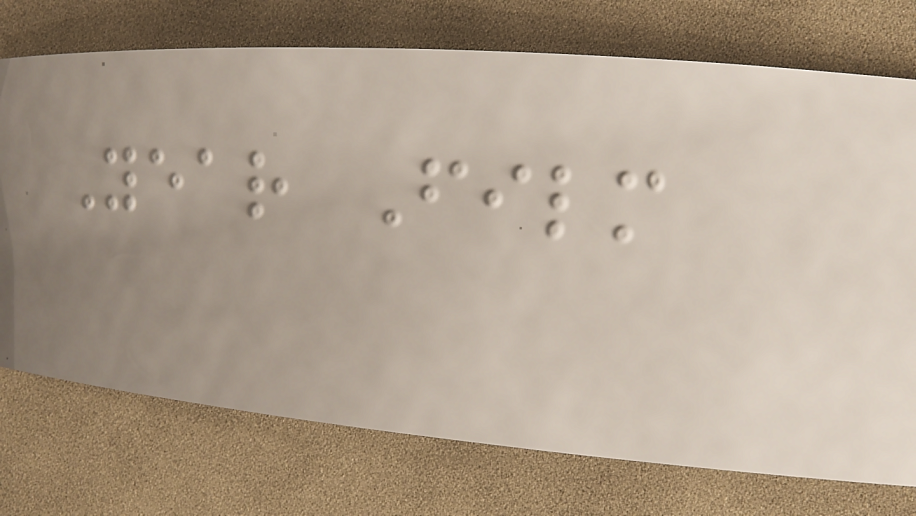Year Film
